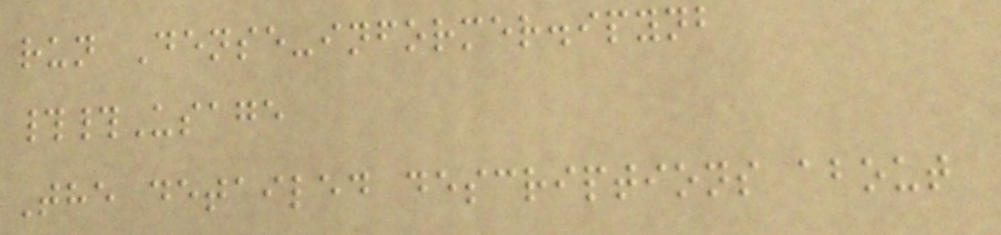run Dense-informer.ipynb
##Usage
The detailed descriptions about
